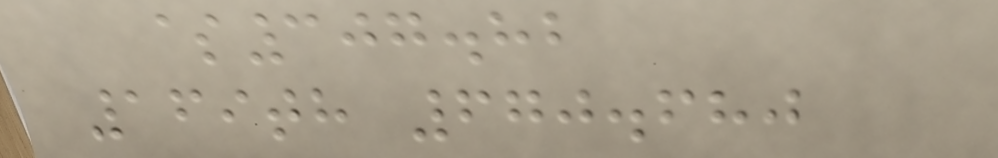$307.82
169th 670.680
